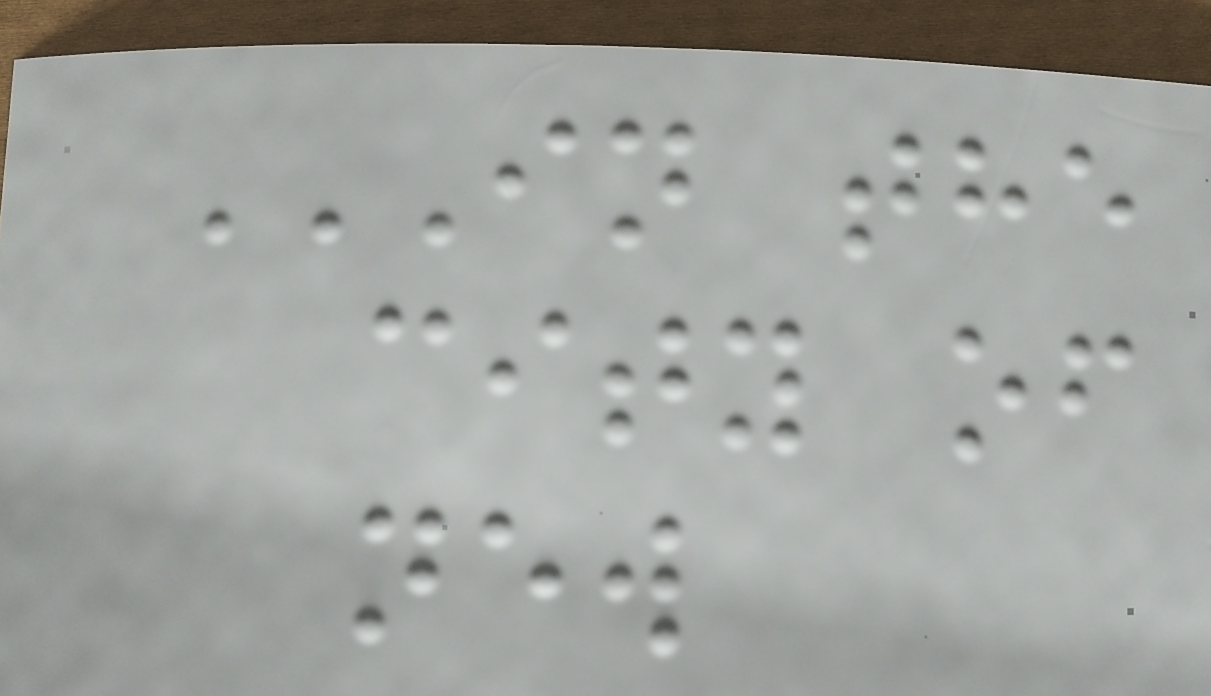IN THE
CITY OF
NEW
